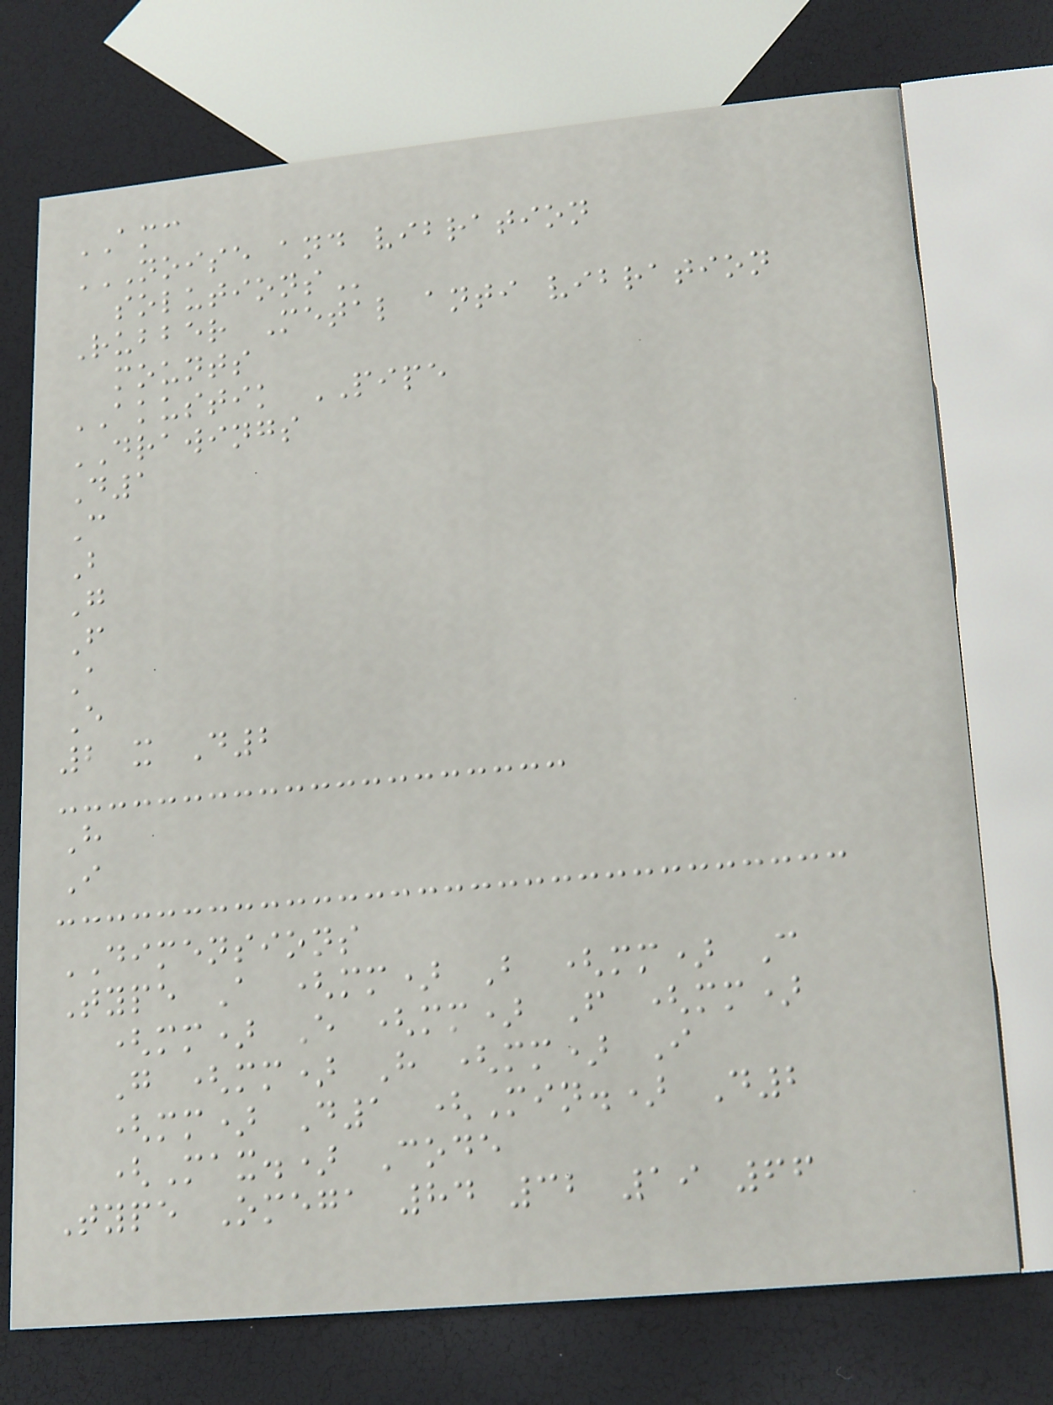AMC
NOISE AND VIBRATION
SOLUTIONS
Rubber Metal anti vibration
mounts
AKUSTIK PIPE
DRAWINGS
D1
C
B
G
F
A
E
2 x D2
H
I
DIMENSIONS
Type A (mm) B (mm) C
(mm) E (mm) F (mm)
G (mm) H (mm) I
(mm) D1 (Min.) D2
(Max.) Code
Type Omega 84 32 19 66
